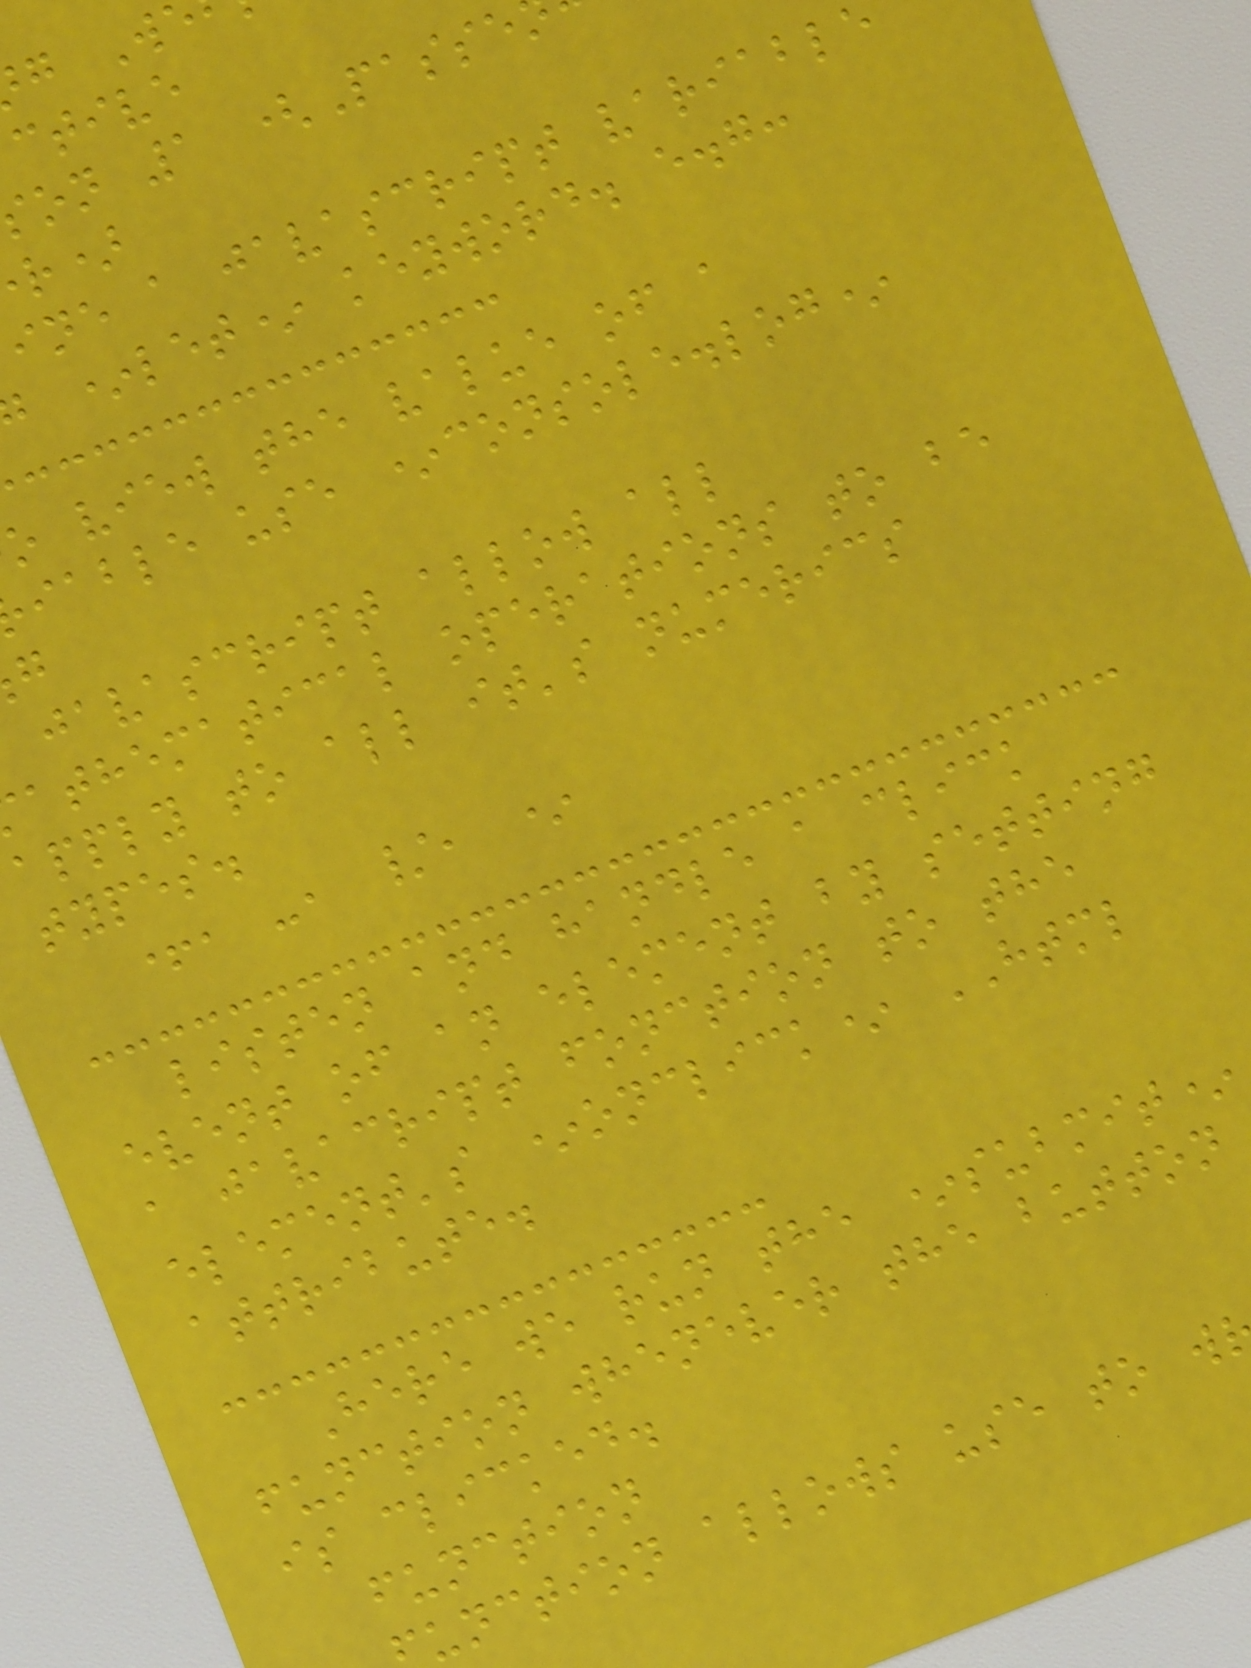g W
ctive
on 1 (Passe
ine a javascript variable
*let* keyword. e.g:
o view the value of a
iable use *console.log*
javascript allow all
athematical operations to be
apply to all it's numerics
types.
+, -, /, *
listen and handle a click
event of an element by setting
a javacript fonction to the
element's *onclick* HTML
attribute.
Here we run the *submit*
function whenever the button
is clicked.
function
unction allows use to w
